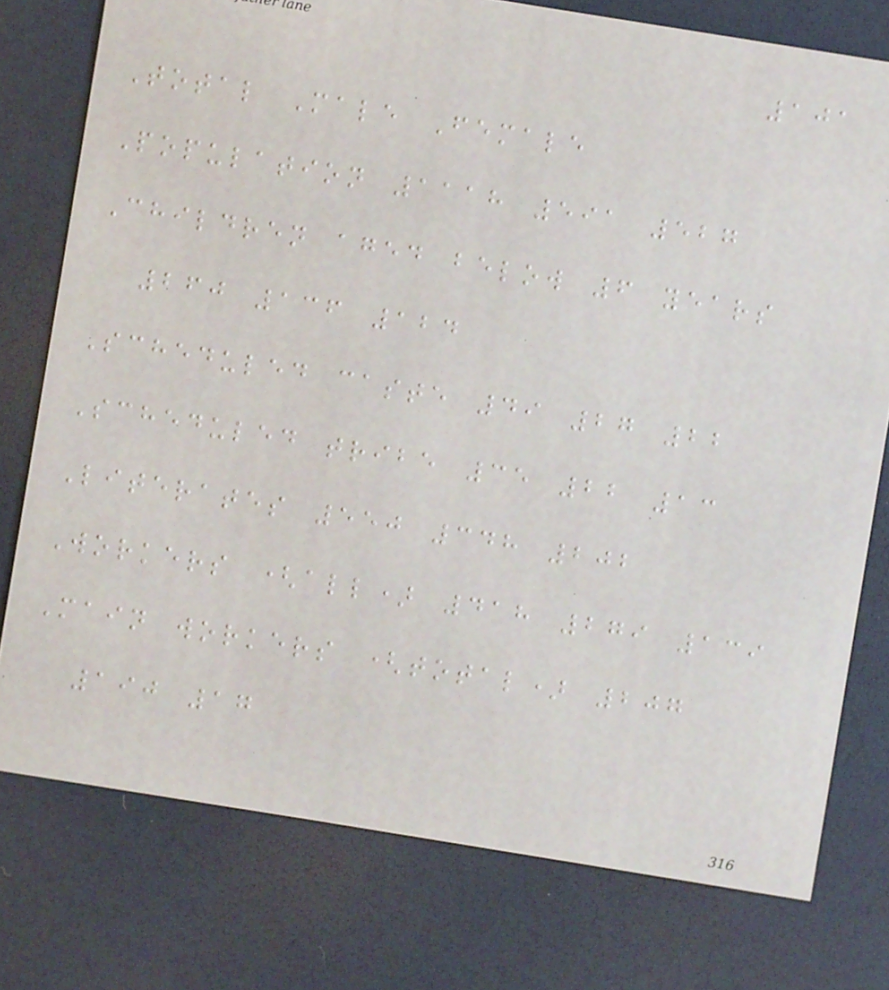101
Total Male Female
Population 1118 591 527
Children aged below 6 years
260 136 124
Scheduled caste 49 27 22
Scheduled tribe 35 22 13
Literates 550 348 202
Workers (all) 418 279 139
Main workers (total) 207
190 17
